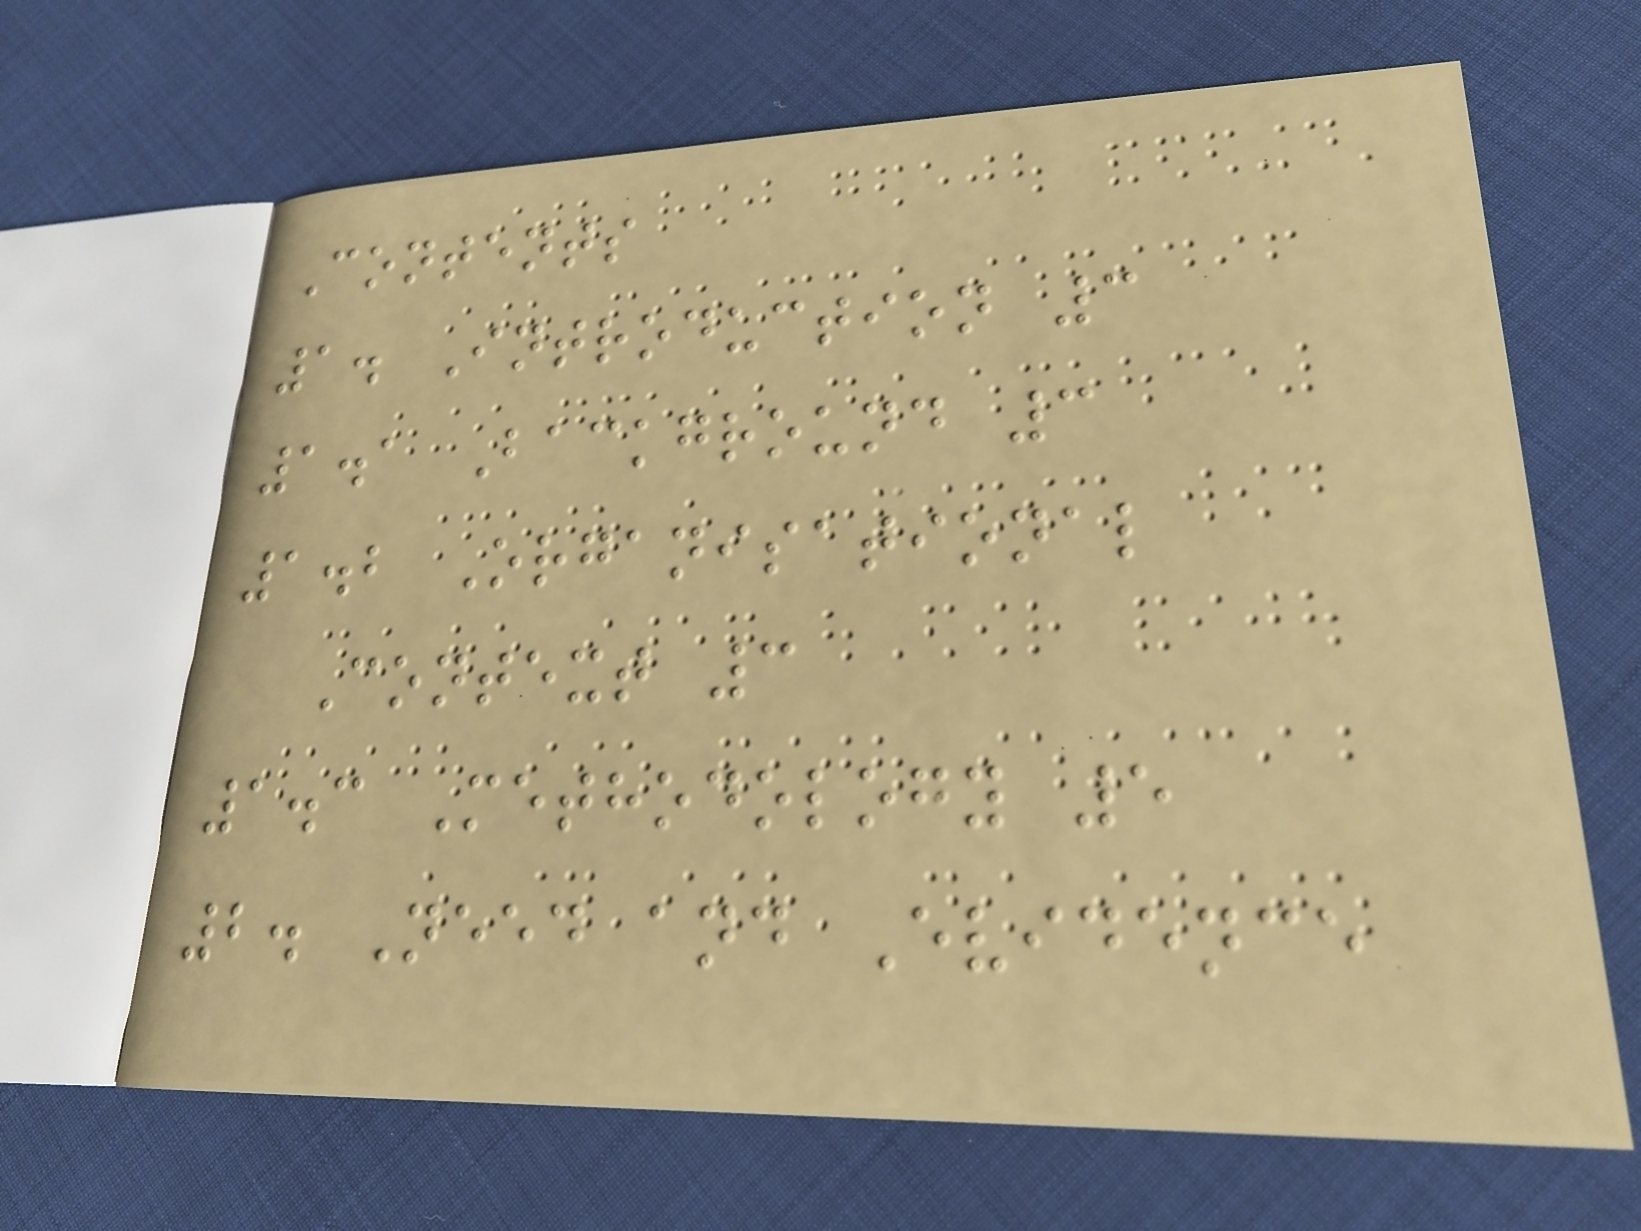Contents
1. Introduction 3
1.1 Background 3
1.2 Organisational
Context 3
1.3 Methodology 5
2. Need and Evidence
